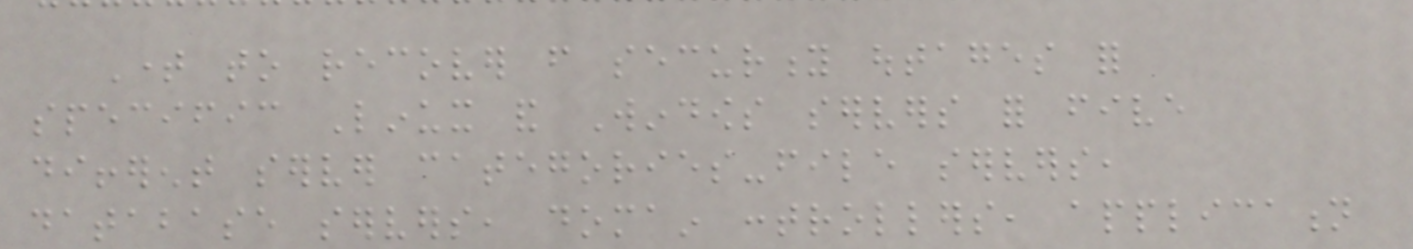Time to recover from security outages for
specific Linux and Windows servers for five
different server categories-file servers,
database servers, domain controllers, application
